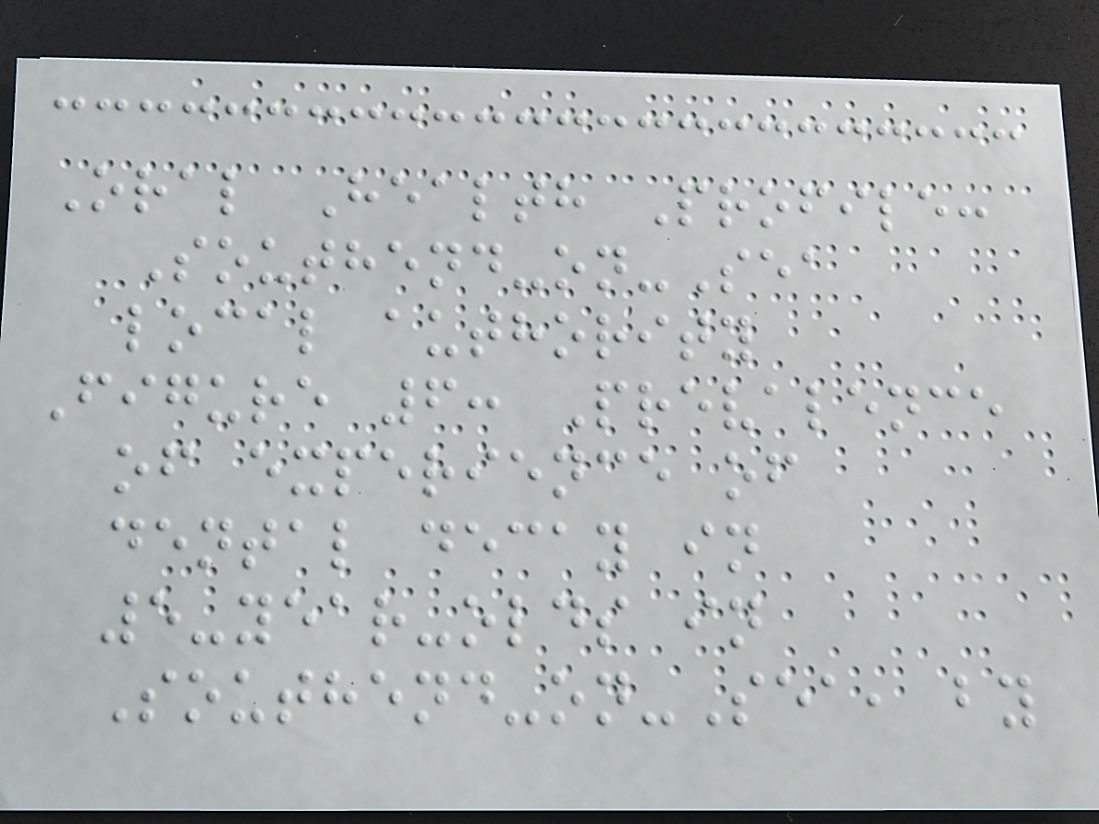Oral Health Profile:
Southend-on-Sea
local authority
Figure 6: Prevalence
of experience of
dental decay in
5-year-olds in
Southend-on-Sea, by
